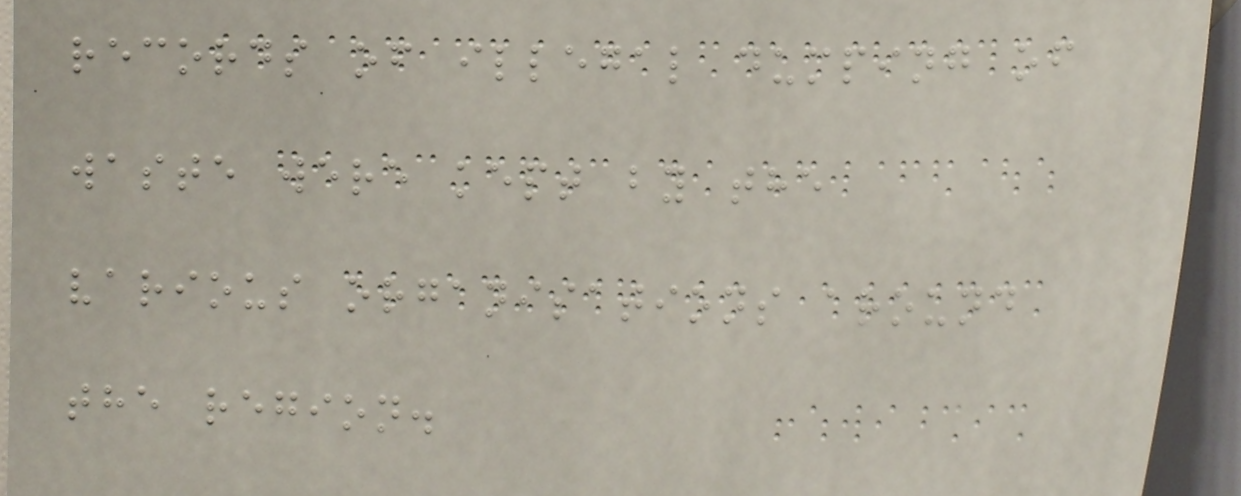records of illegal dumping of
waste were kept by the
various organisations around
the region.
